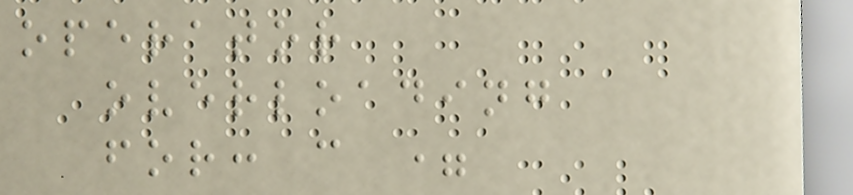operator
overloading
for: c =
